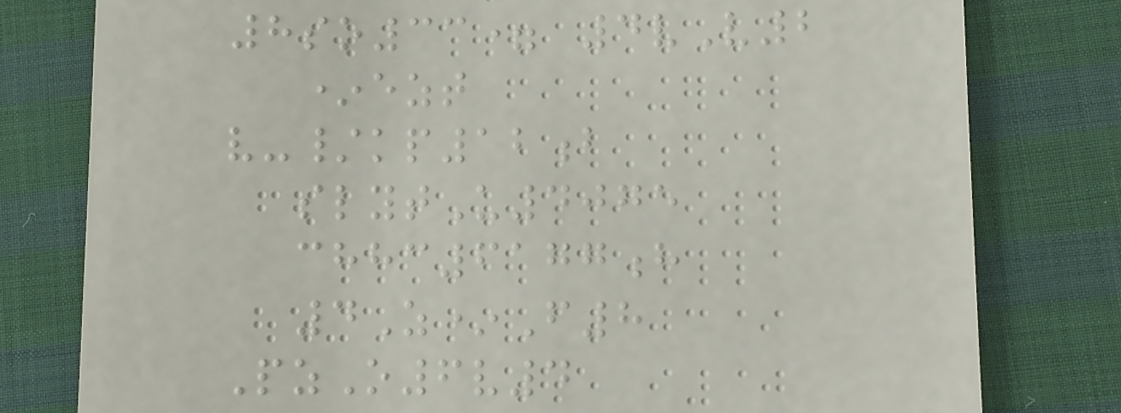8so33= 4vV2
*ezt
v-/kp12b
slytU4075
chhc6177h
4Z*F8
PzO6v4
